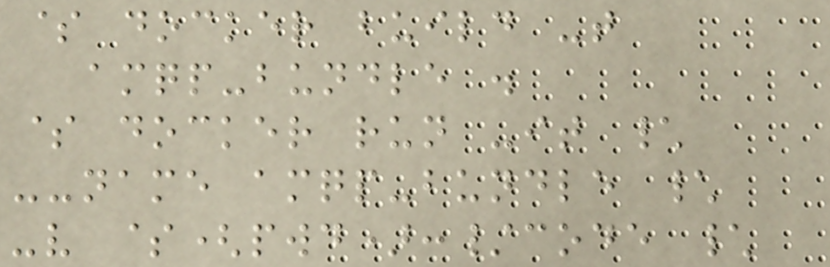$ docker build -t
amqp-bundle .
$ docker run -it \
--name amqp-bundle \
-v $(pwd):/code \
